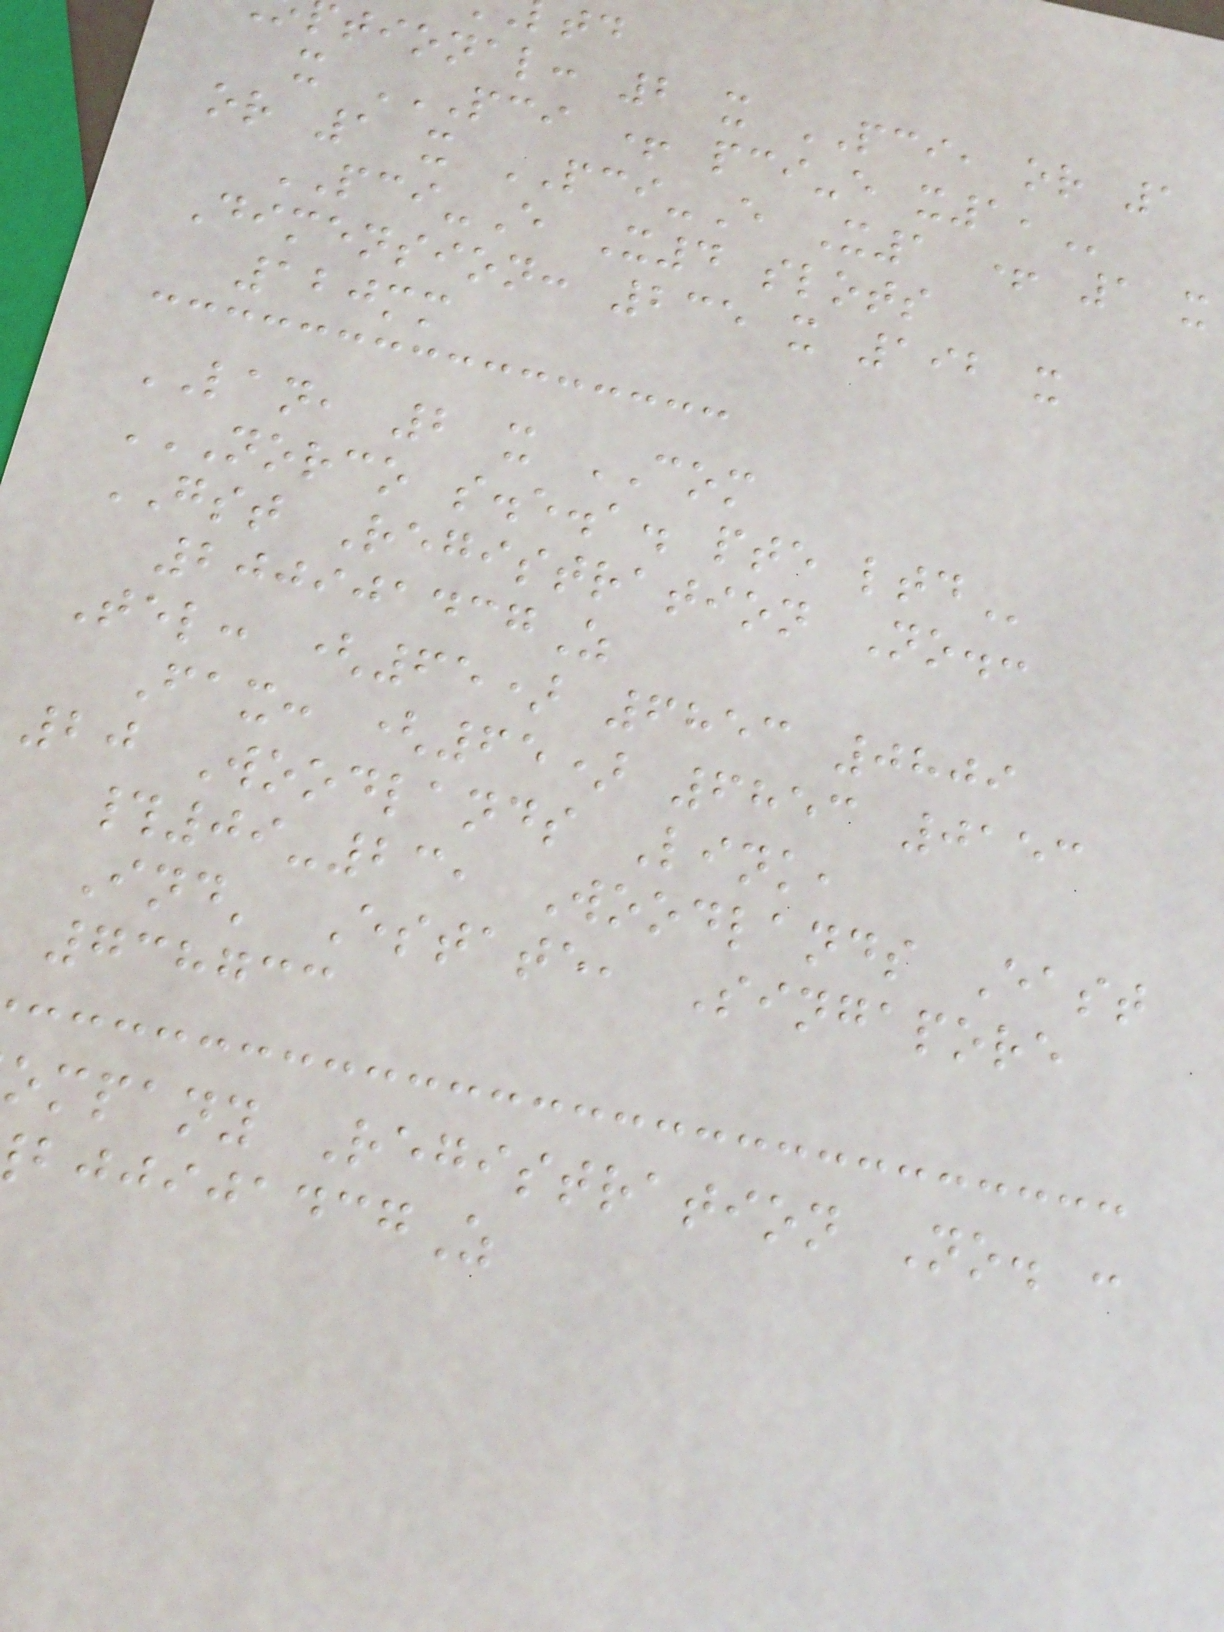tional: 2 x PCI, or 1
x PCI + PCI-E X1,
or 1 x PCI-E X1 + 1 x
PCI-E X4 slots
Dimension: 235 x 192 x
120mm
LAN, 2 x COM
NORCO S.E.A. PTE LTD
GST Registration No.:
200901437Z
Tel: (65) 6853 0809
Fax: (65) 6853 0153
20 Woodlands Link,
#09-23, Woodlands East
Ind' Estate, Singapore
738733
ompany Registration No. :
